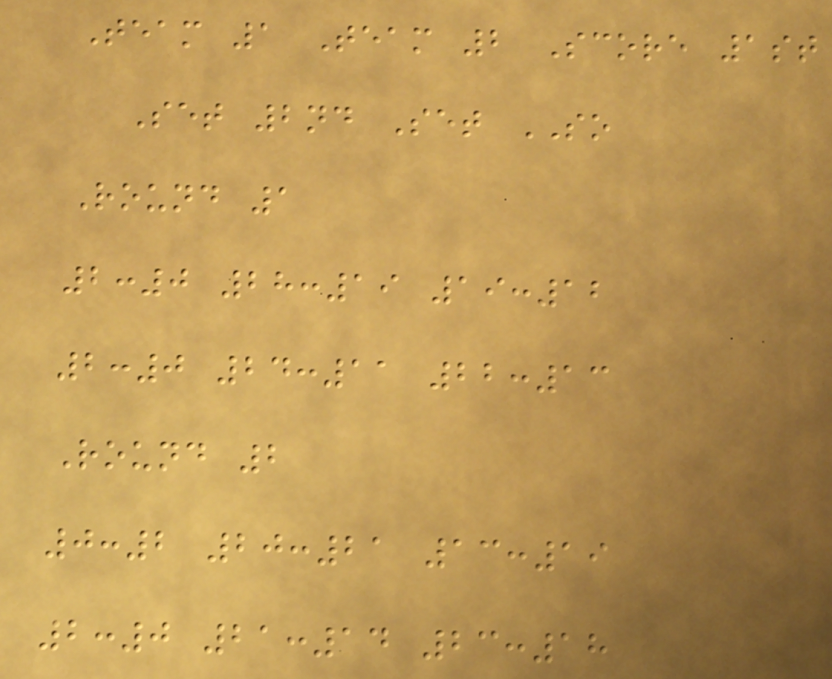Team 1 Team 2 Score 1st
Set 2nd Set SO
Round 1
2:0 28:19 19:12
2:0 24:11 22:13
Round 2
0:2 20:21 13:19
2:0 21:14 23:18
